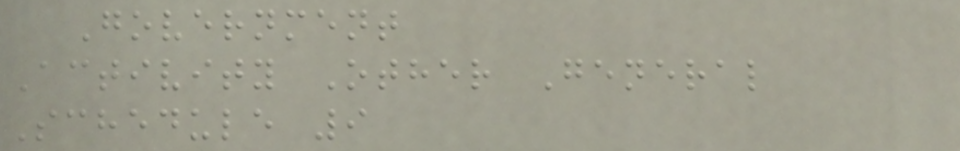Government
Activity Other General
Schedule 9
